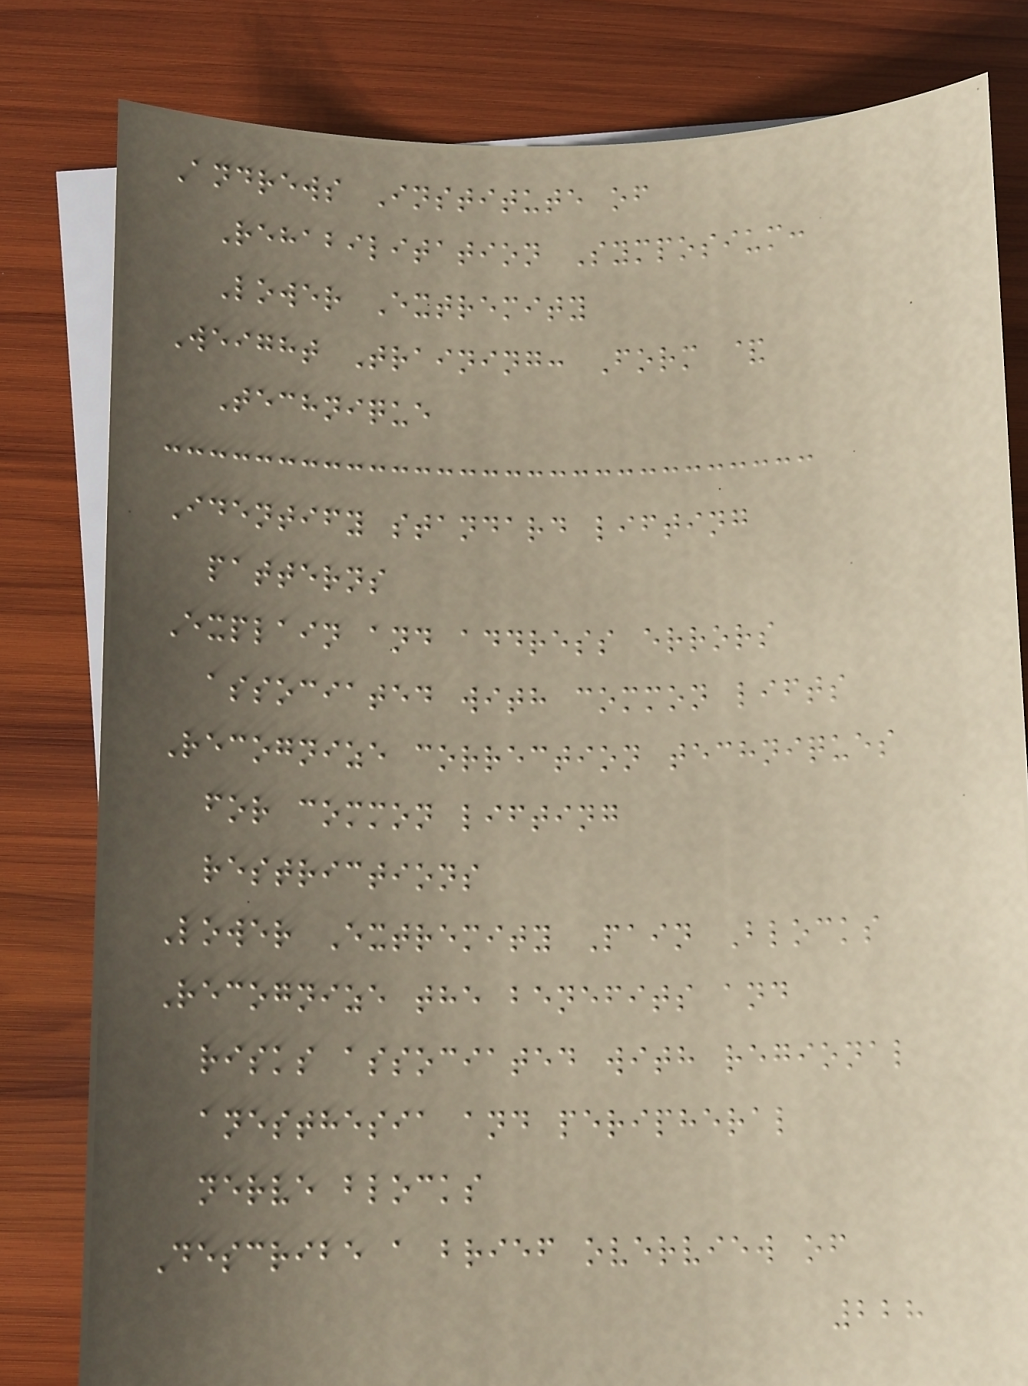Andrews Institute of
Rehabilitation Symposium:
Lower Extremity
Weight Training: Form &
Technique
Identify standard lifting
patterns
Explain and address errors
associated with common lifts
Recognize correction techniques
for common lifting
restrictions
Lower Extremity Pain Blocks
Recognize the benefits and
risks associated with regional
anesthesia and peripheral
nerve blocks
Describe a brief overview of
228
